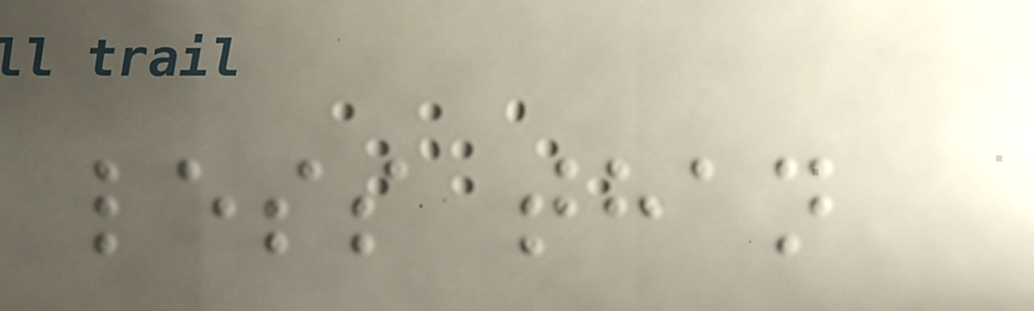less than
